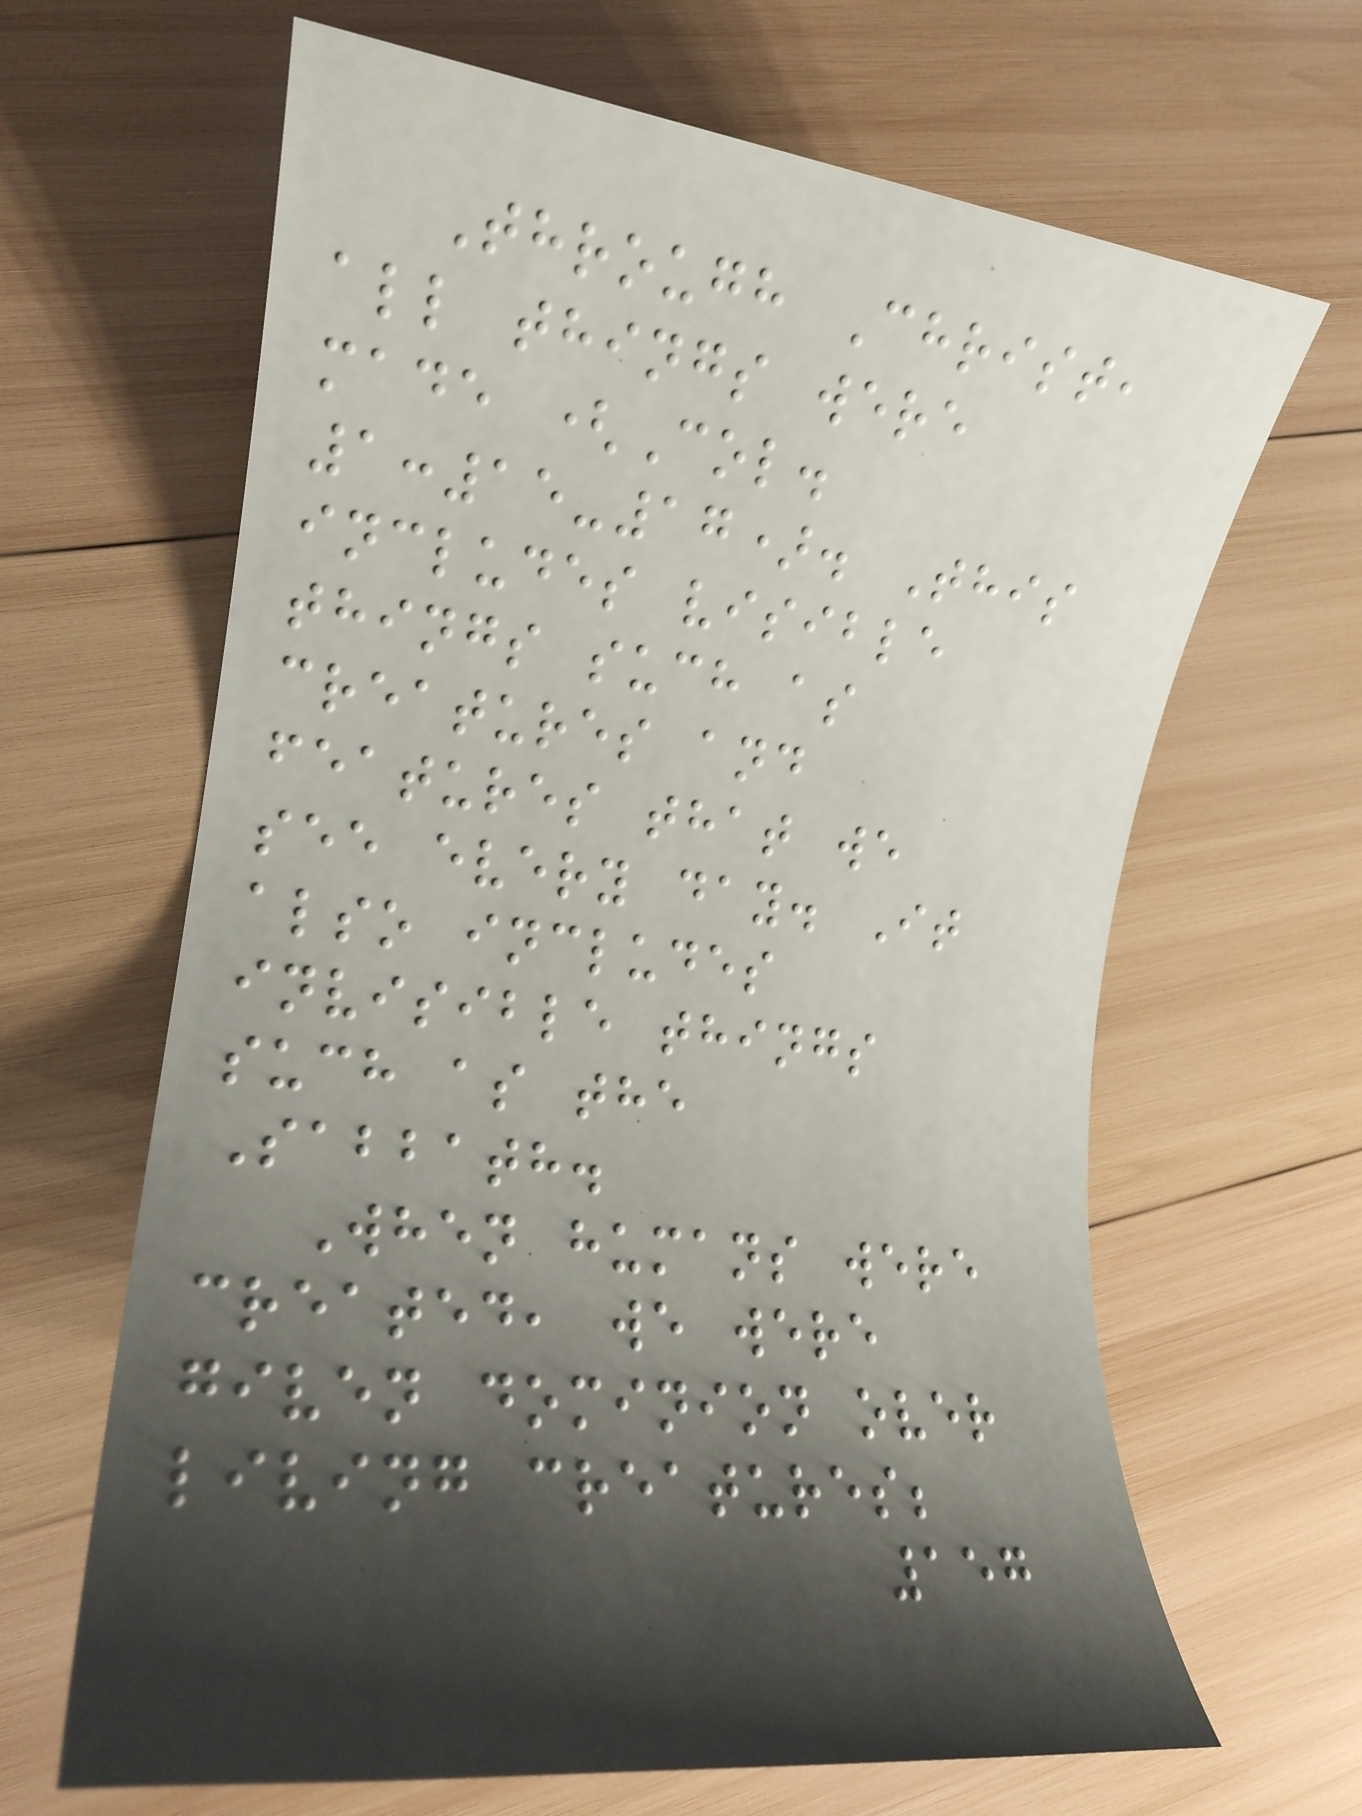Through Christ,
all things were
made (Col.
1:15-17). This
includes visible
things such as
creatures and
features that we
see every day. It
also includes
invisible things
such as the
Sabbath.
When humans were
created, we were
given dominion over
living creatures;
157
